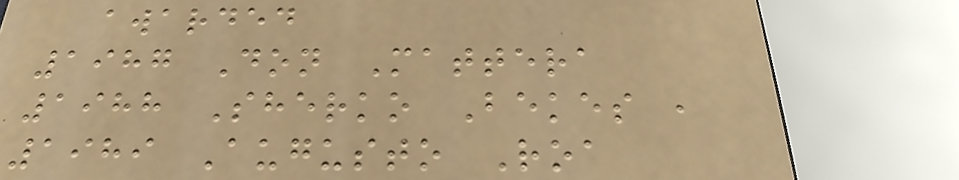awarded
1987 Don Mattera
1988 Sherko Bekes ,
1989 Augusto Roa
